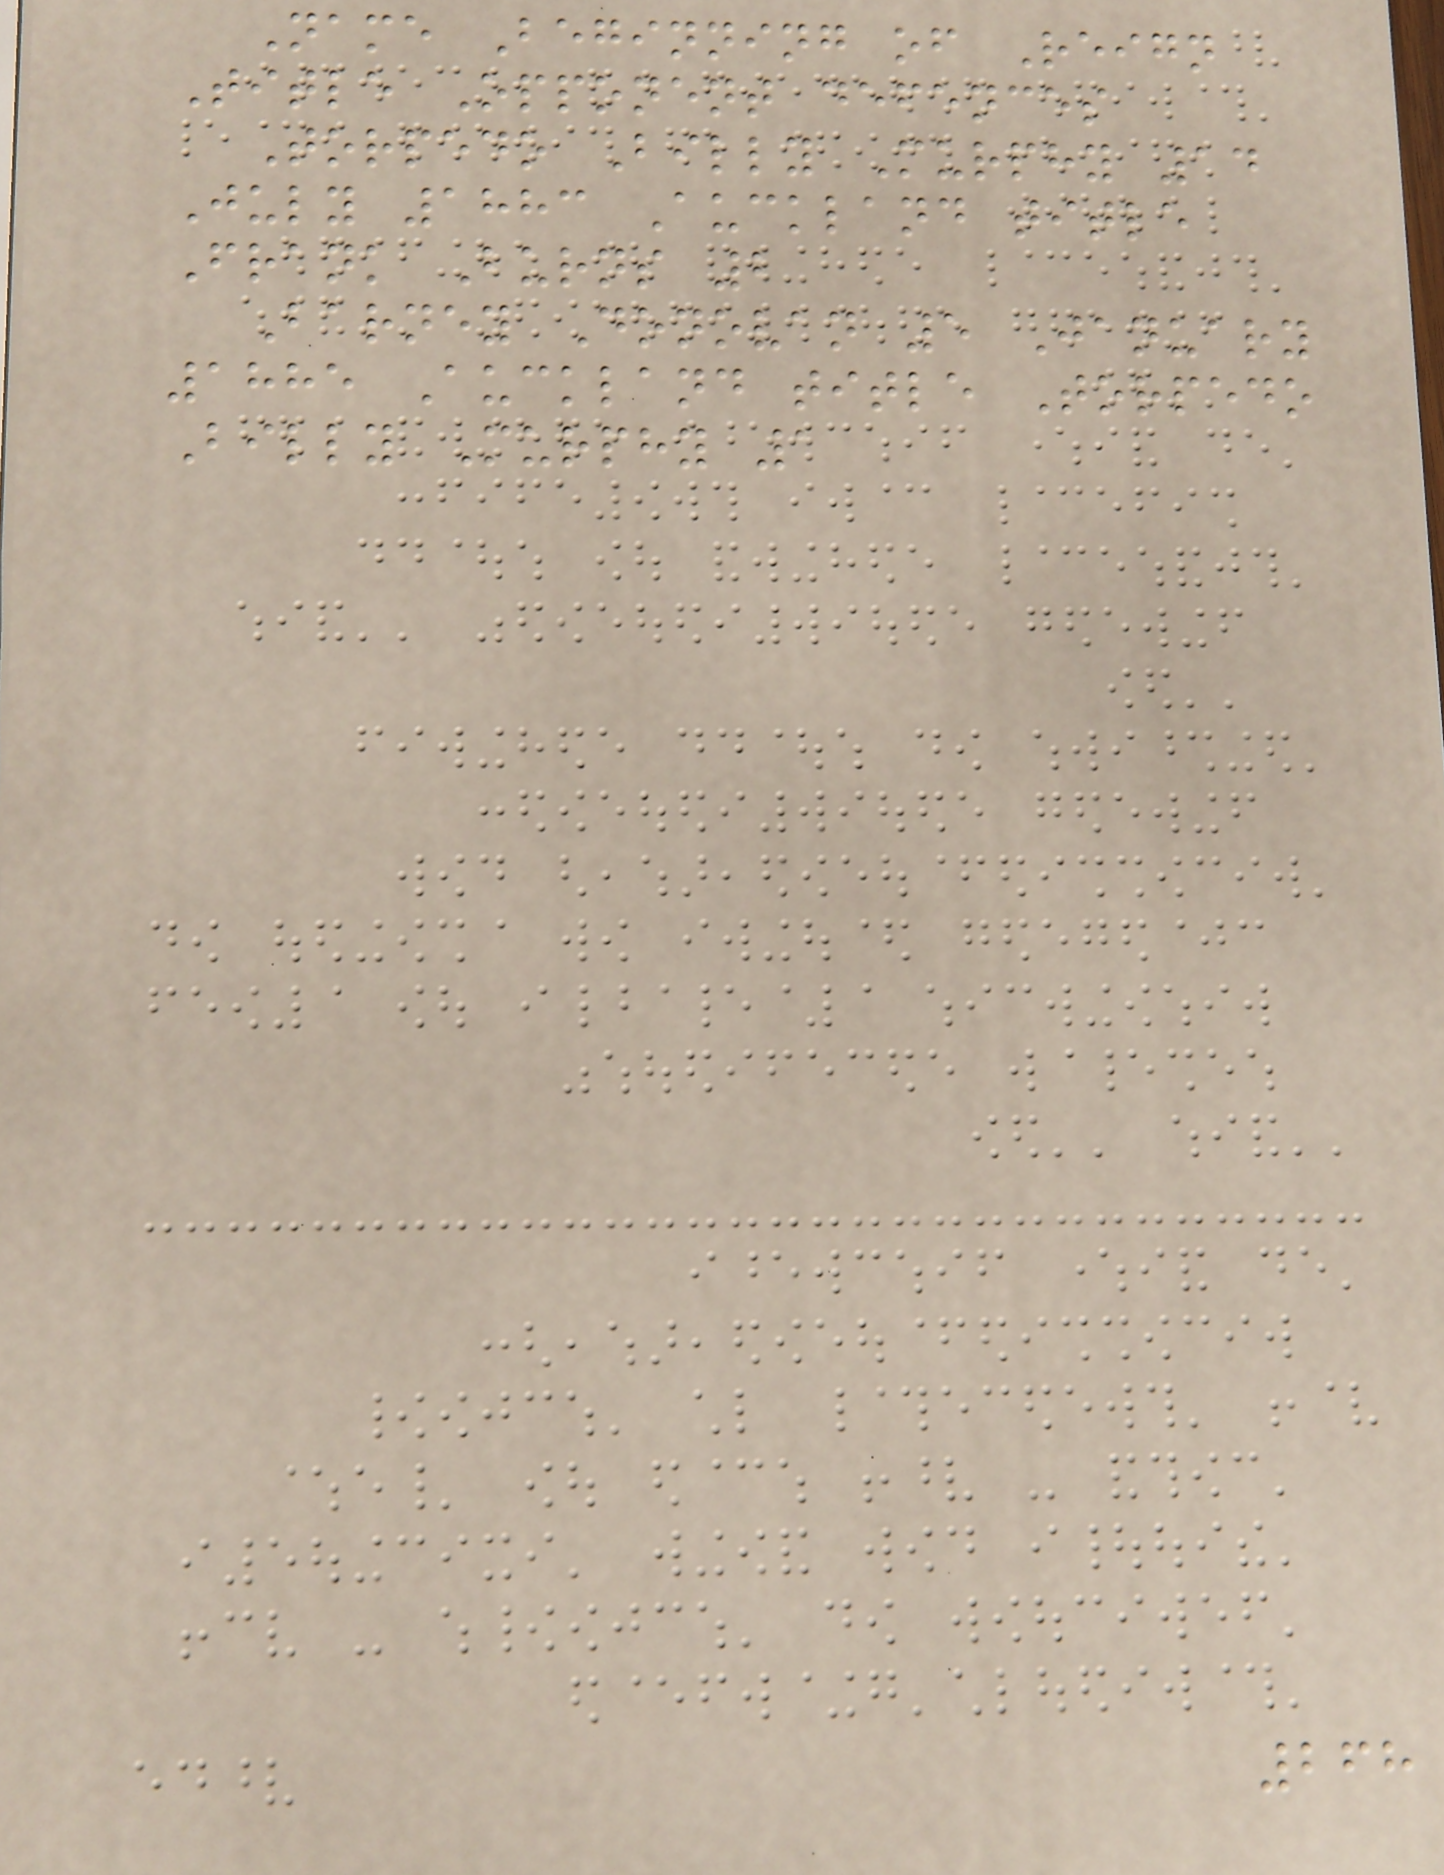Name Beginning of Reign
Title Opponent defences
Torpedo Billy Murphy 14
July 1883 Auckland title
Frank Burns 2
Barney Donovan 5 January
1885 Auckland title Torpedo
Billy Murphy 1
268
